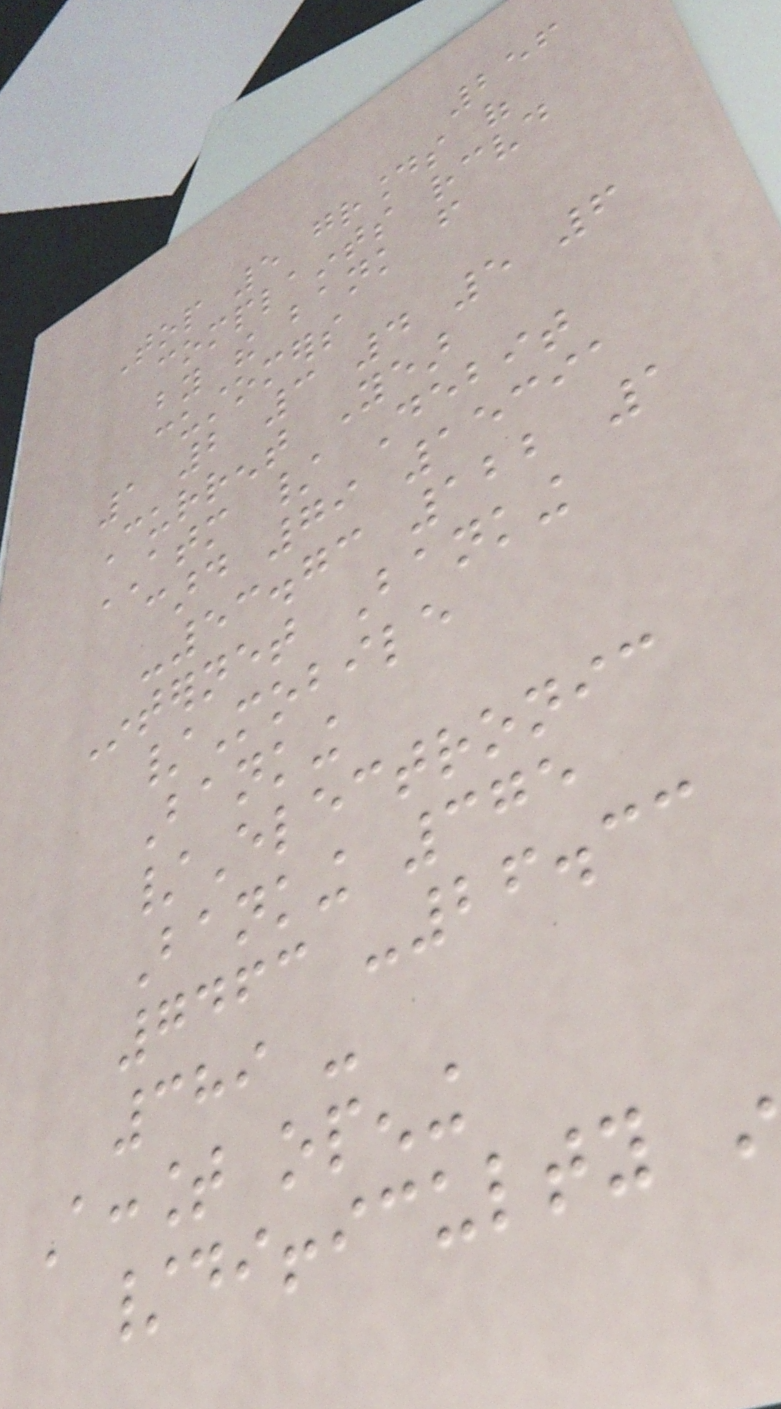256
Top 5 grounds of
complaints received
by the bank from
customers
1 2 3 4 5 6
Current Year
ATM / Debit
card 79 15391
-53.73 122 1
Internet Banking
/Mobile
Banking
/Electronic
Banking 375
7463 -26.33
389 -
Account opening
/difficulty in
